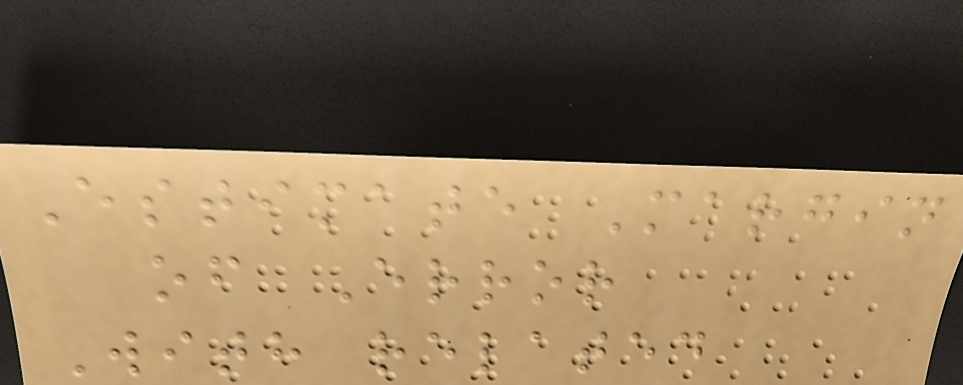Estimate Margin
of Error
With related
